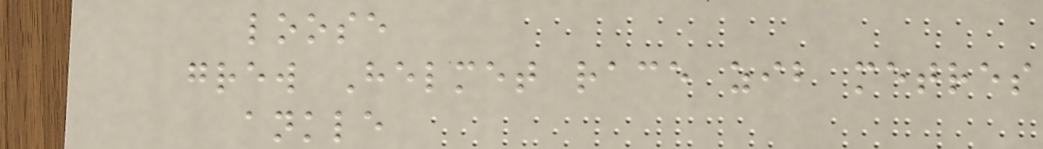loose
grew Helmet race zib metres
ankle
